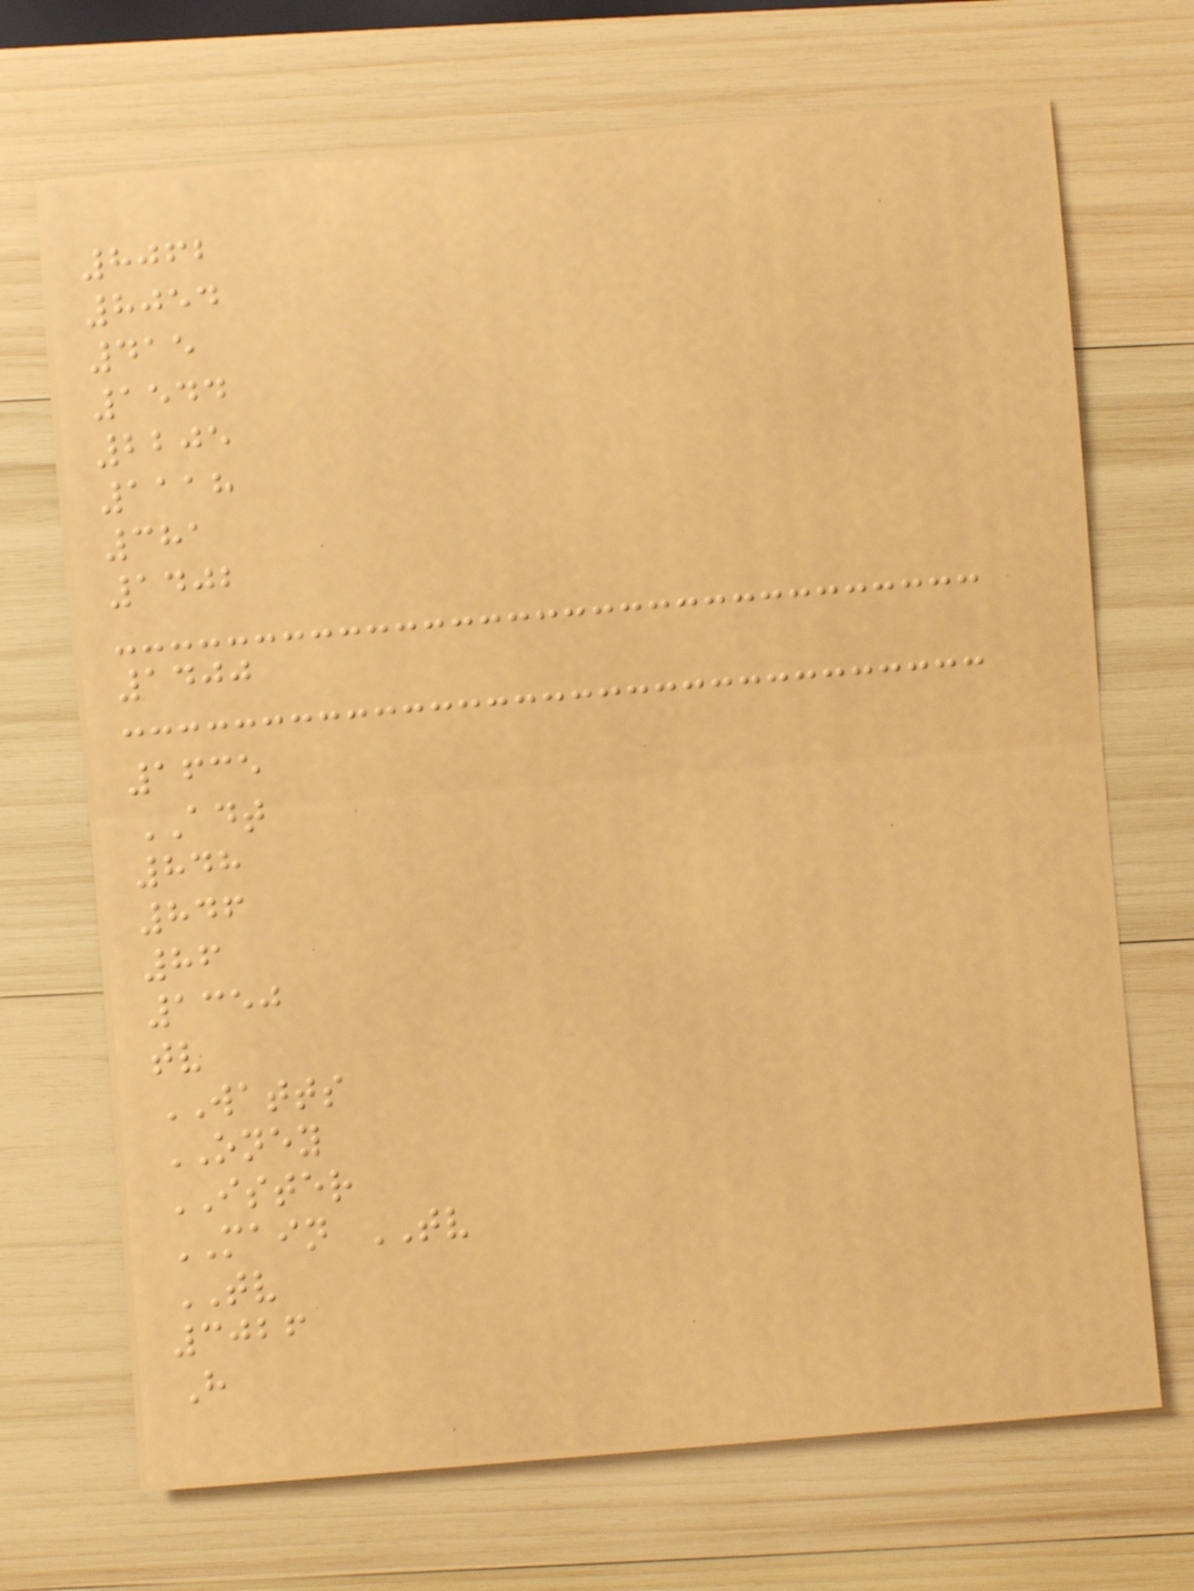8062
8054
415
1544
2205
1118
381
1402
1400
1635
ADT
848
846
86
1350
tv
WATTS
ONEY
ISTER
MAIN TV
TV
3026
H
